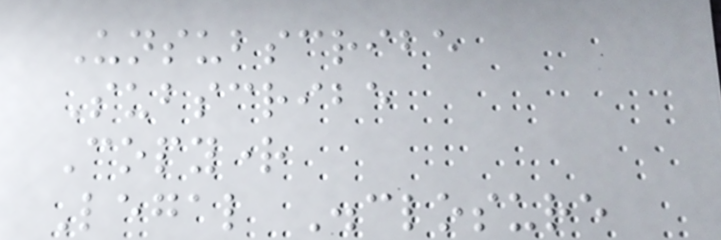Unsubscribe
Subscribe
Copyright
Legal Disclosure
